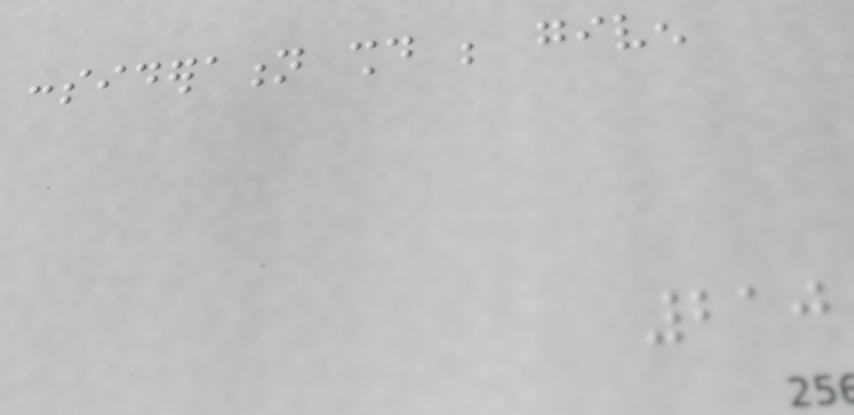consideration should be given
210
